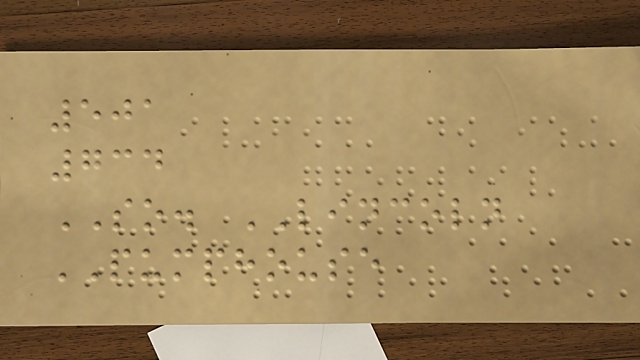501
734
SO. LINCOLN
PUMPHOUSE
